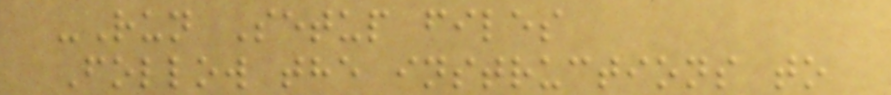-Run Setup files
Follow the instructions to
